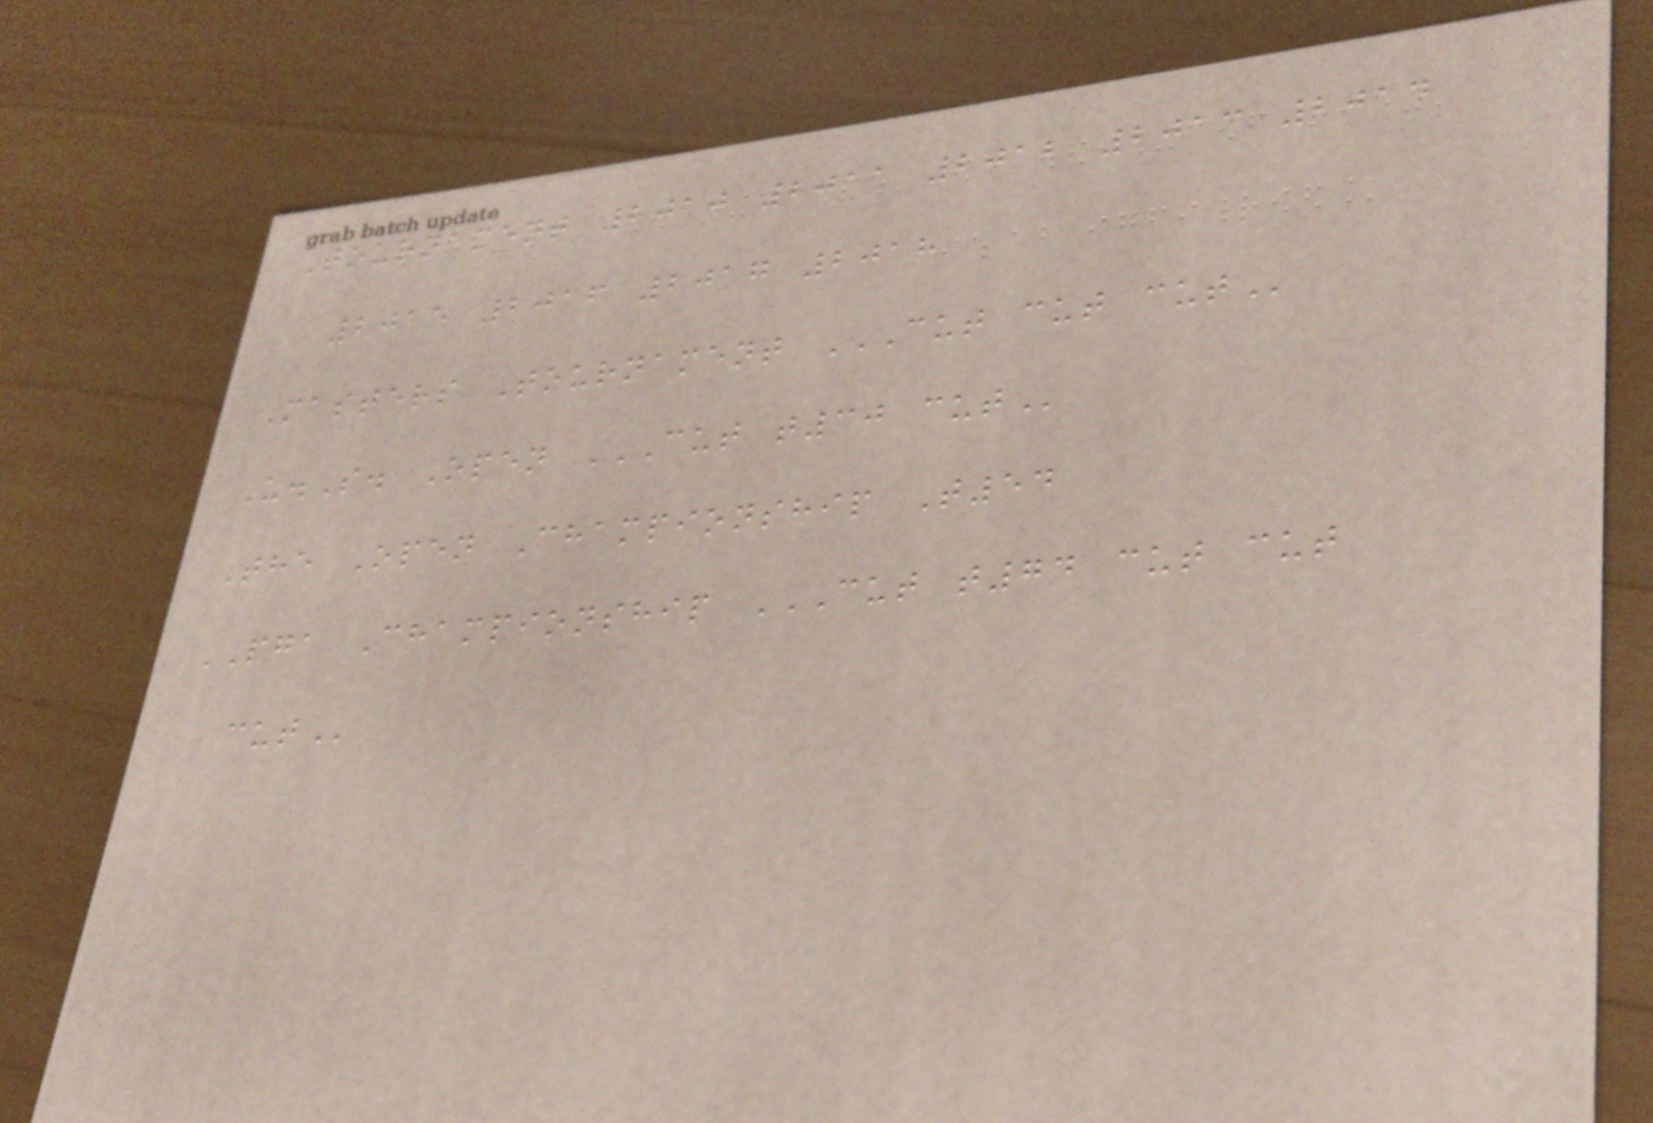Tournament 2010 2011 2012 2013 2014
2015 2016 2017 2018
Masters Tournament CUT CUT CUT
U.S. Open CUT T30 CUT
The Open Championship T54
PGA Championship CUT T74 CUT CUT
CUT
